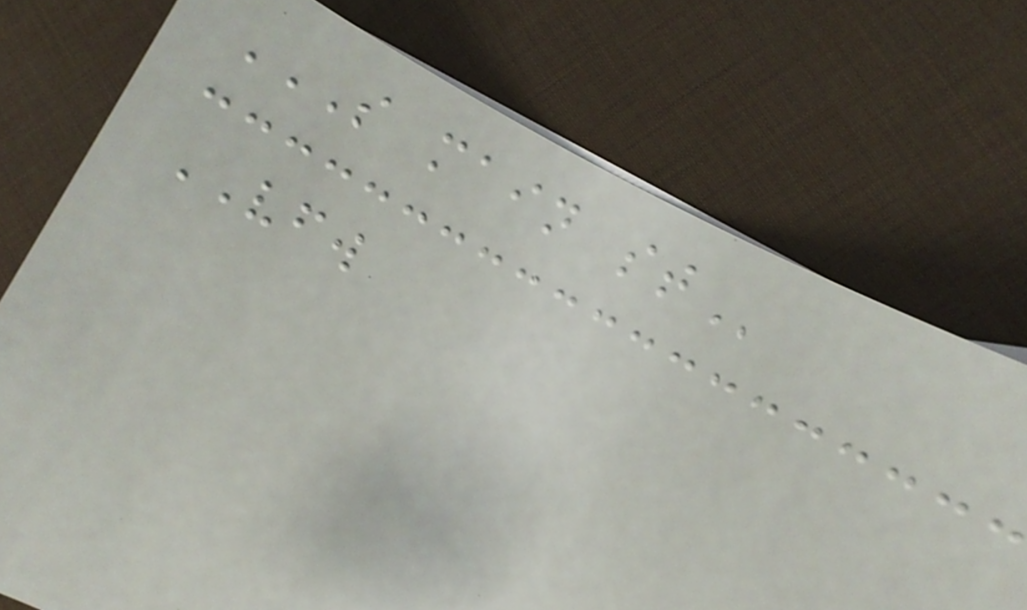S MAIN ST
VFW
